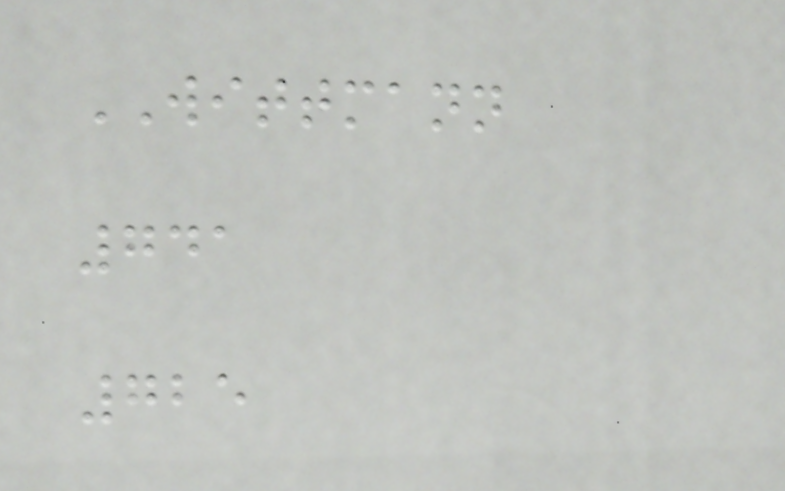WITTMANN
741
725
